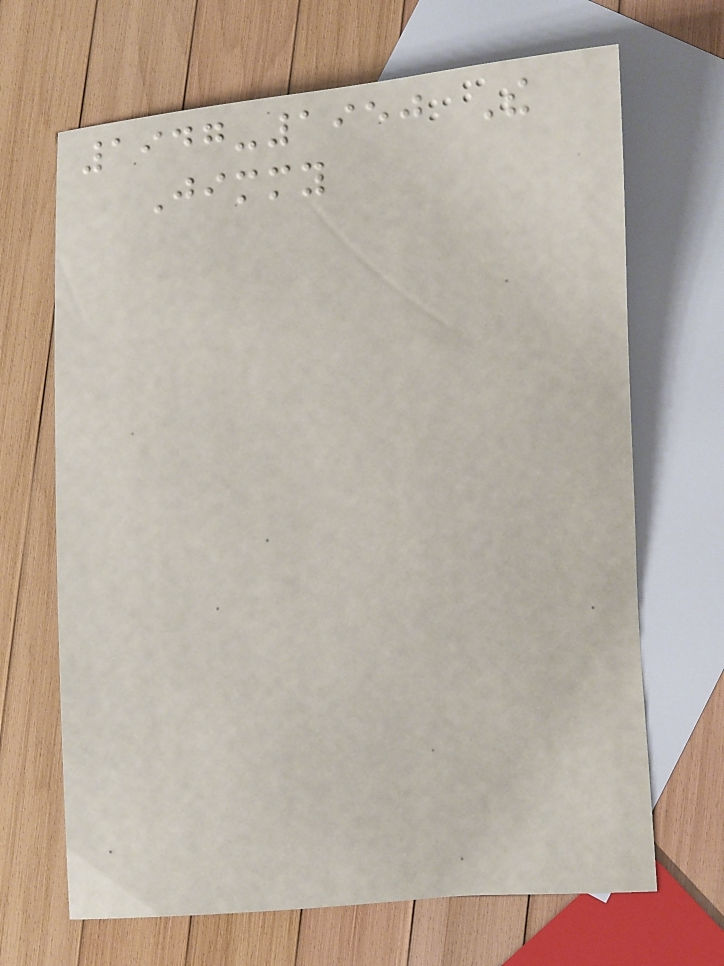1947-1950 The
Jimmy
